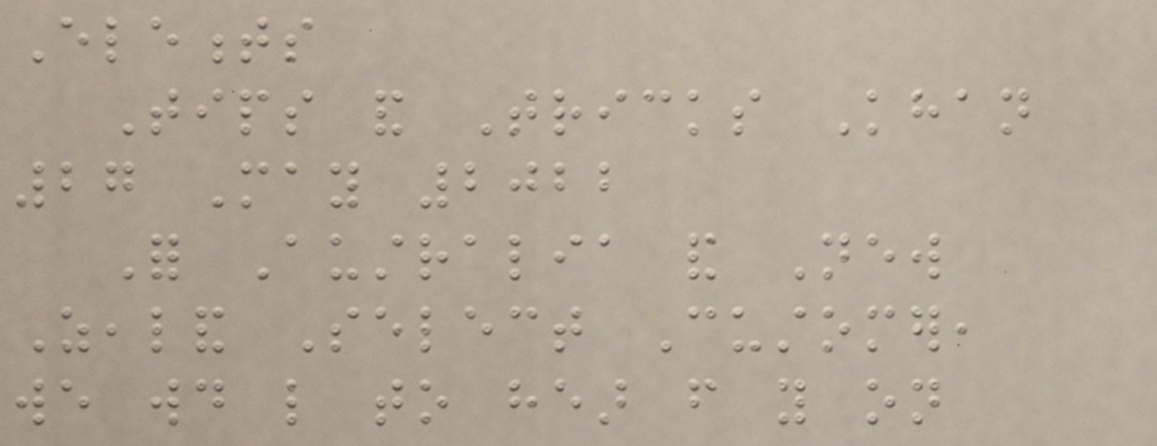Elements
Tips and Tricks Khan
27 May 2022
For Australia and New
Zealand Select Customer,
we would like to hear from you on
